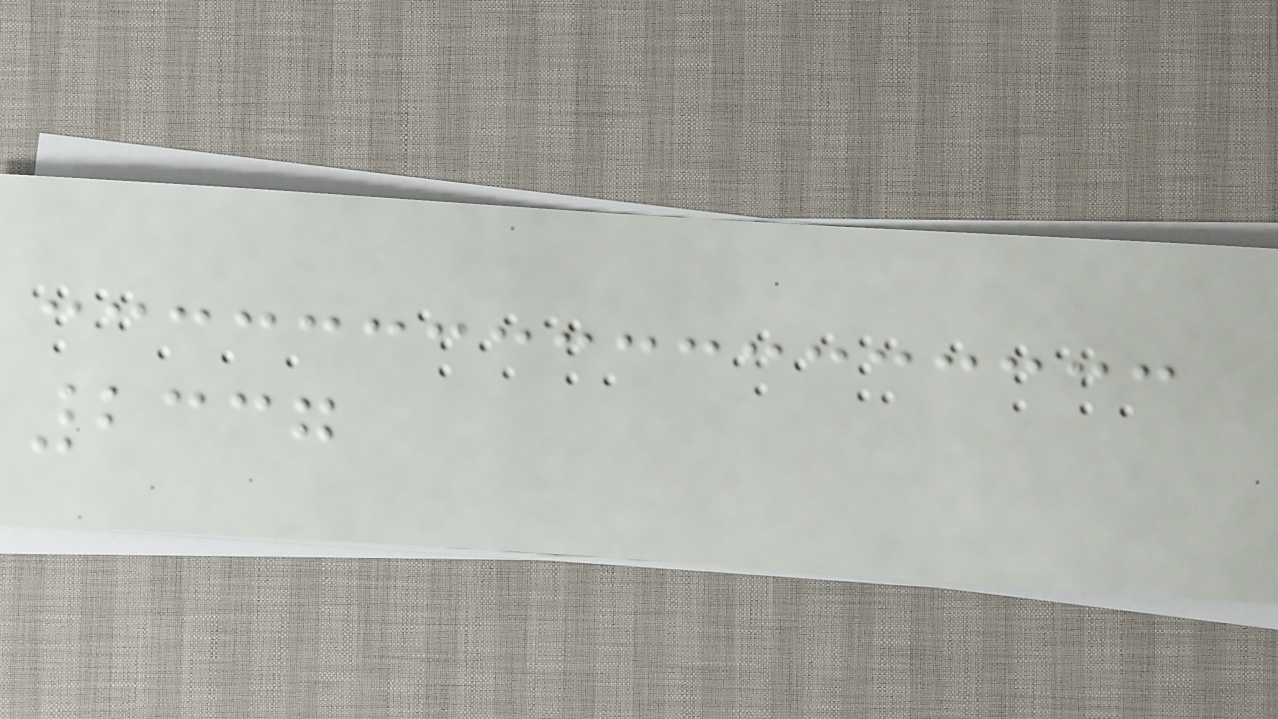2337
